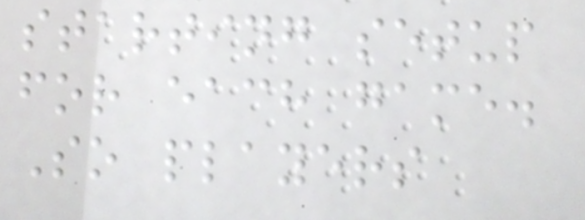starting setup
for each game.
So players
